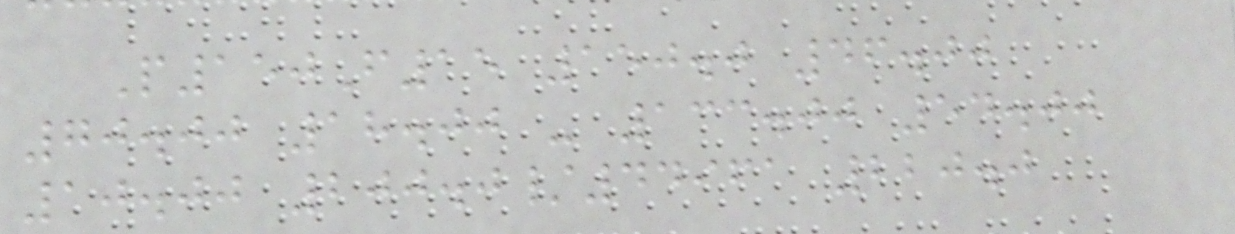P150F15 150.0 46.00
70.00 18.00 - 133.00 54.00
10.00 200.0/44961 220.0
